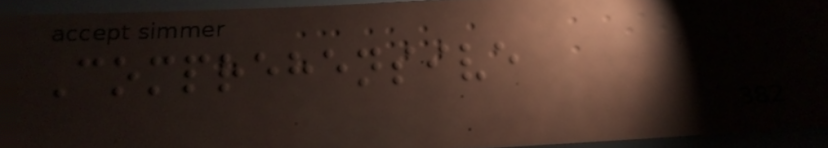Comprehensive
